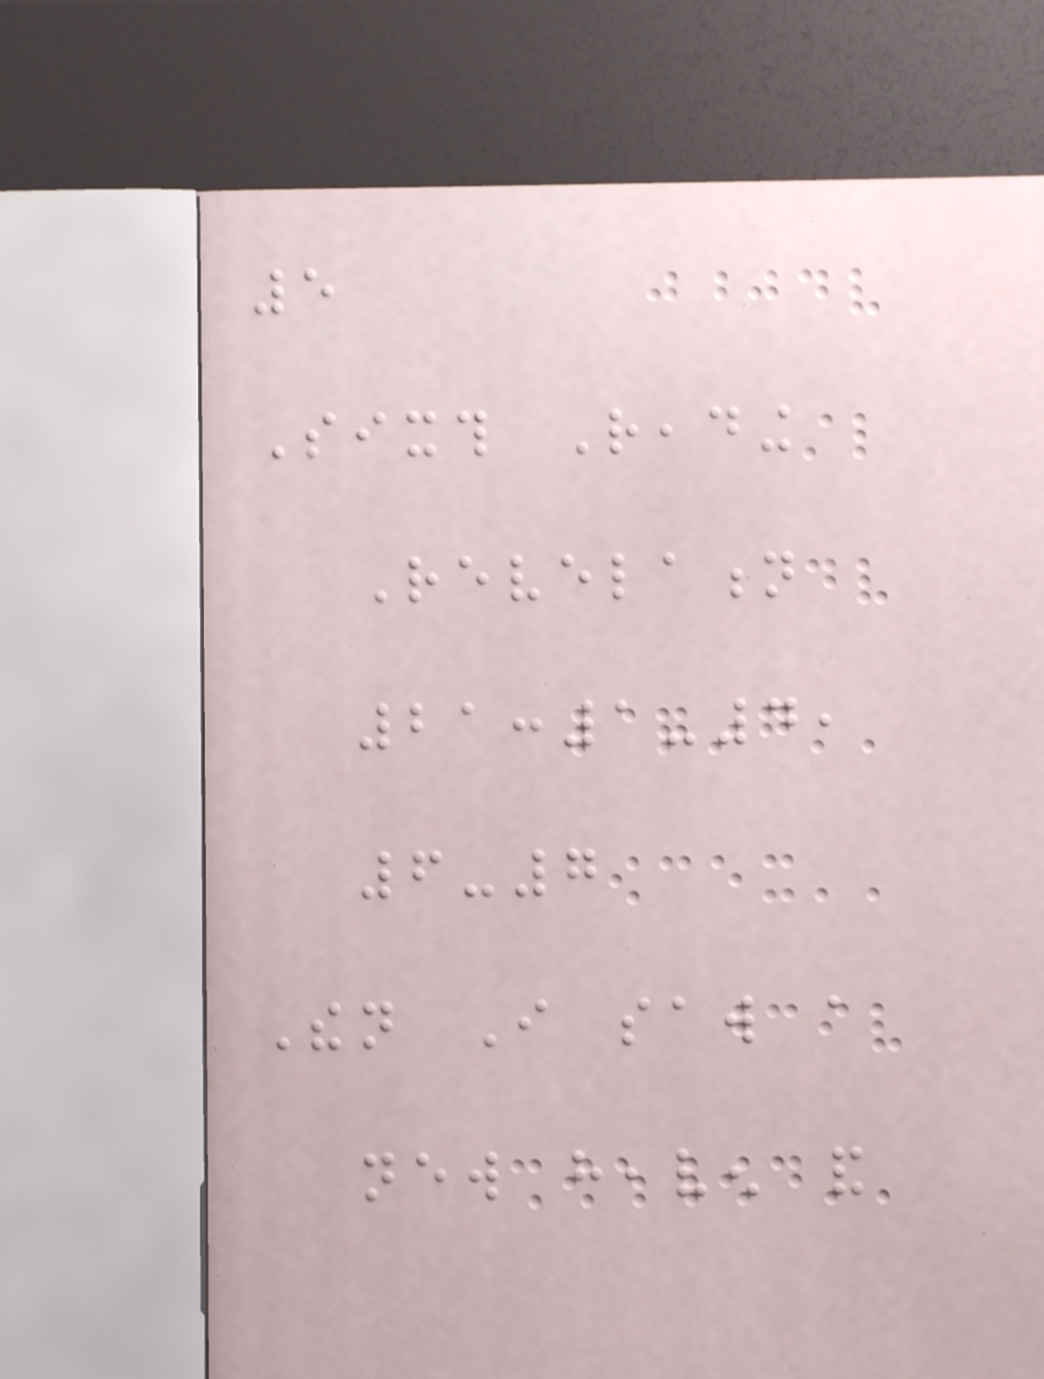5
Sixth Reading
Revelation
21:1-4,
6-7
Then I saw a
new heaven and
